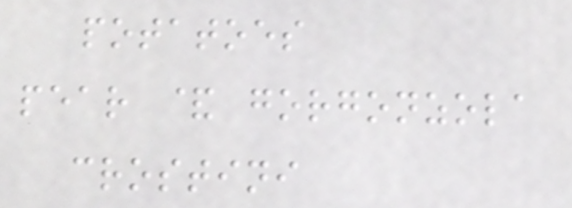potatoes
pear & gorgonzola
crostini
